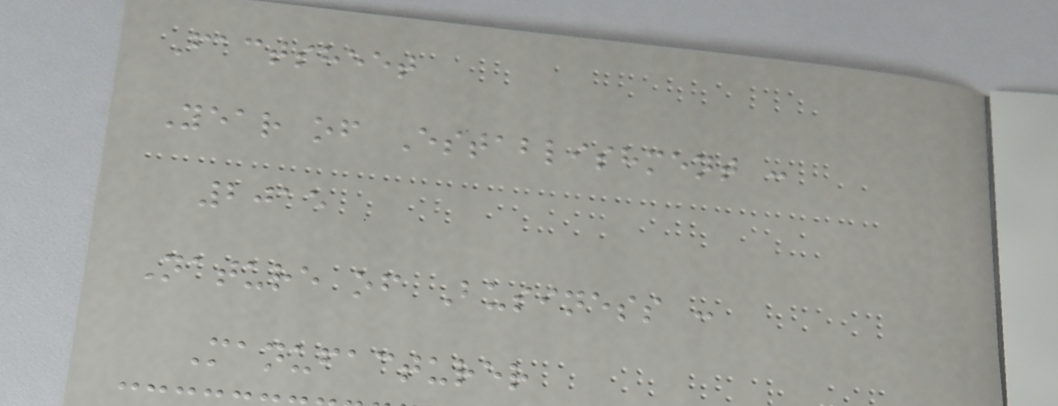Factsheet
Year of Establishment :
2015
Nature of Business :
Manufacturer
